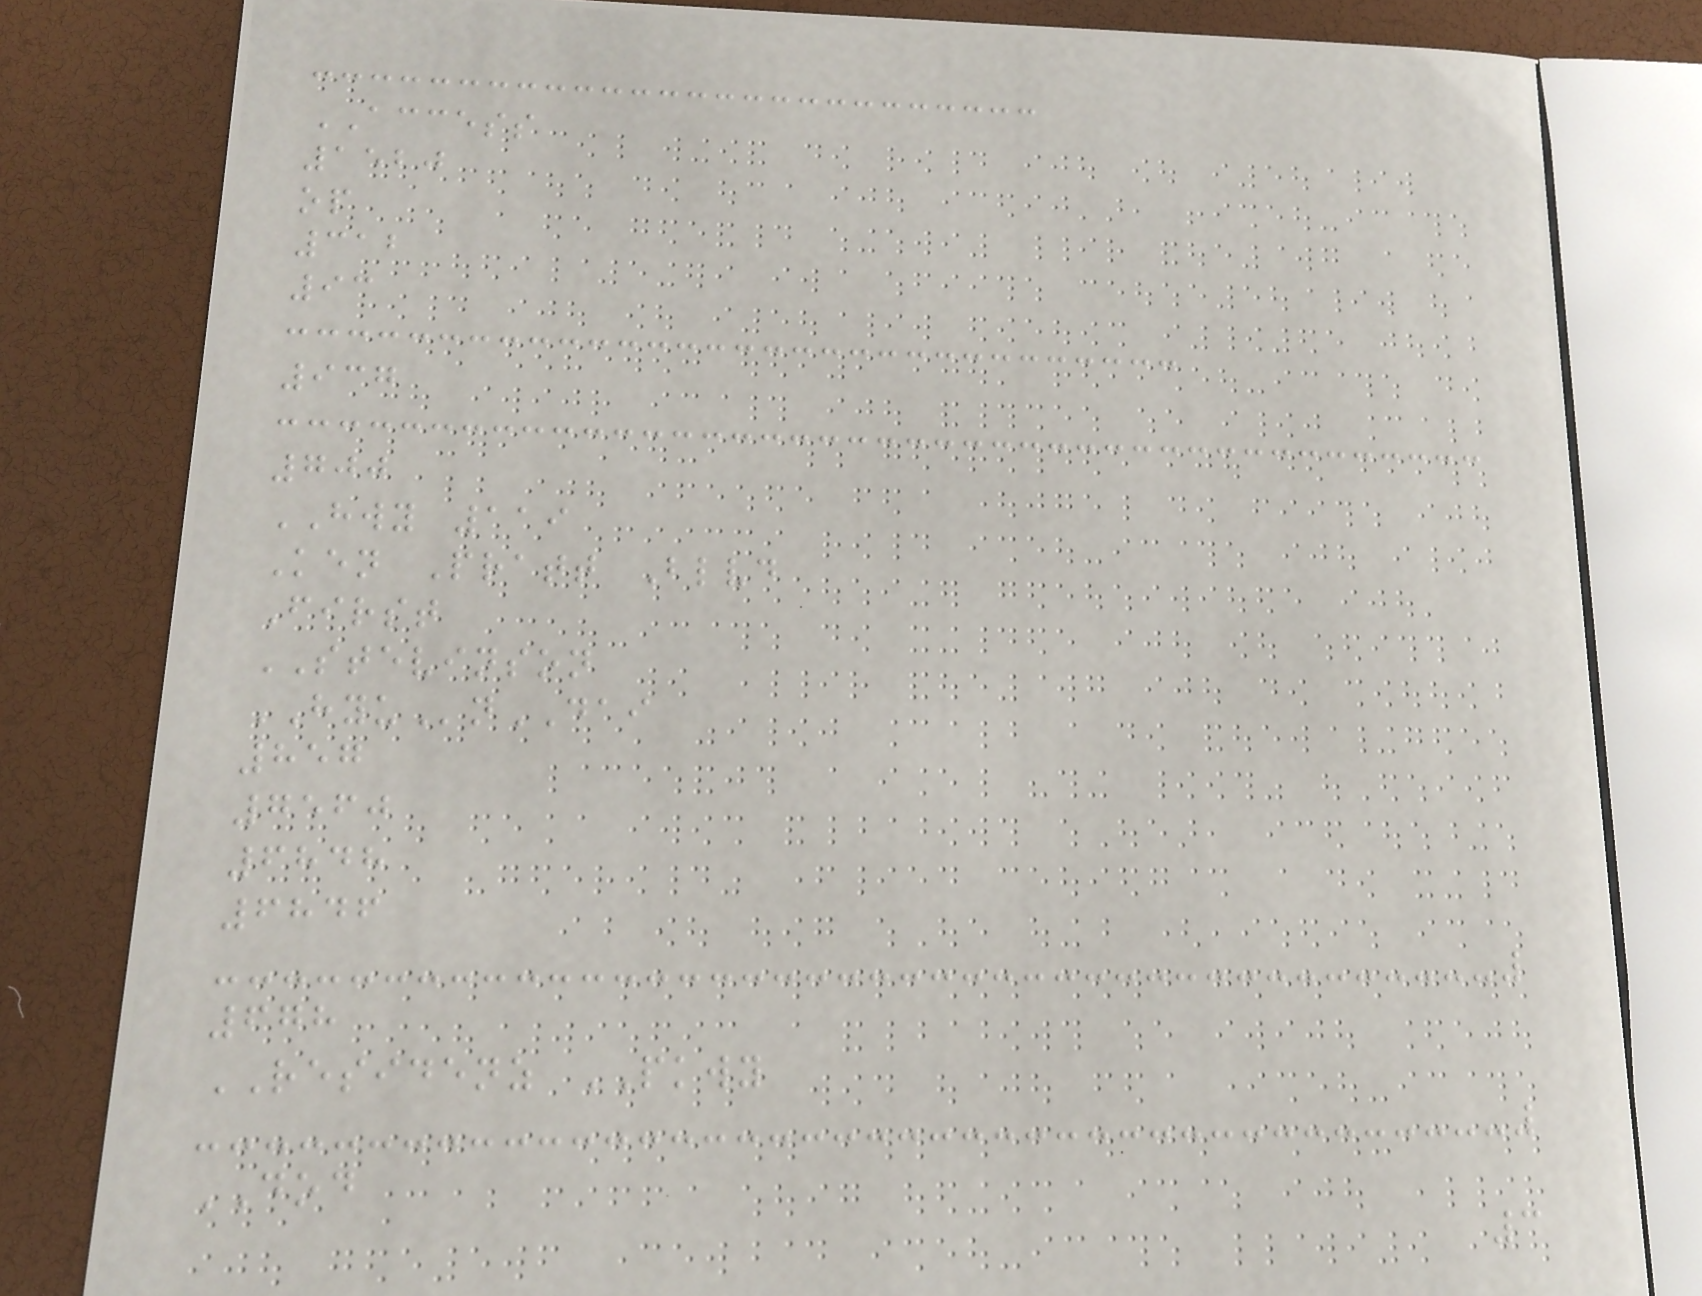ACCESS
1520
op
312
93
937
700
HWY 119
Ken Pratt Blvd
First
STEVINSON
HYUnDAI
857
7560
6848
6846
678
RESIDENZ PKWY
DOD
3
